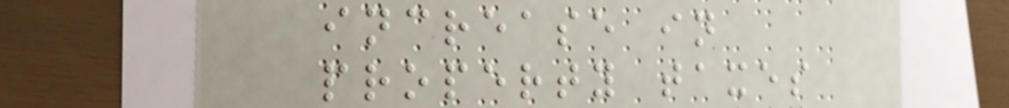increase in
property taxes
